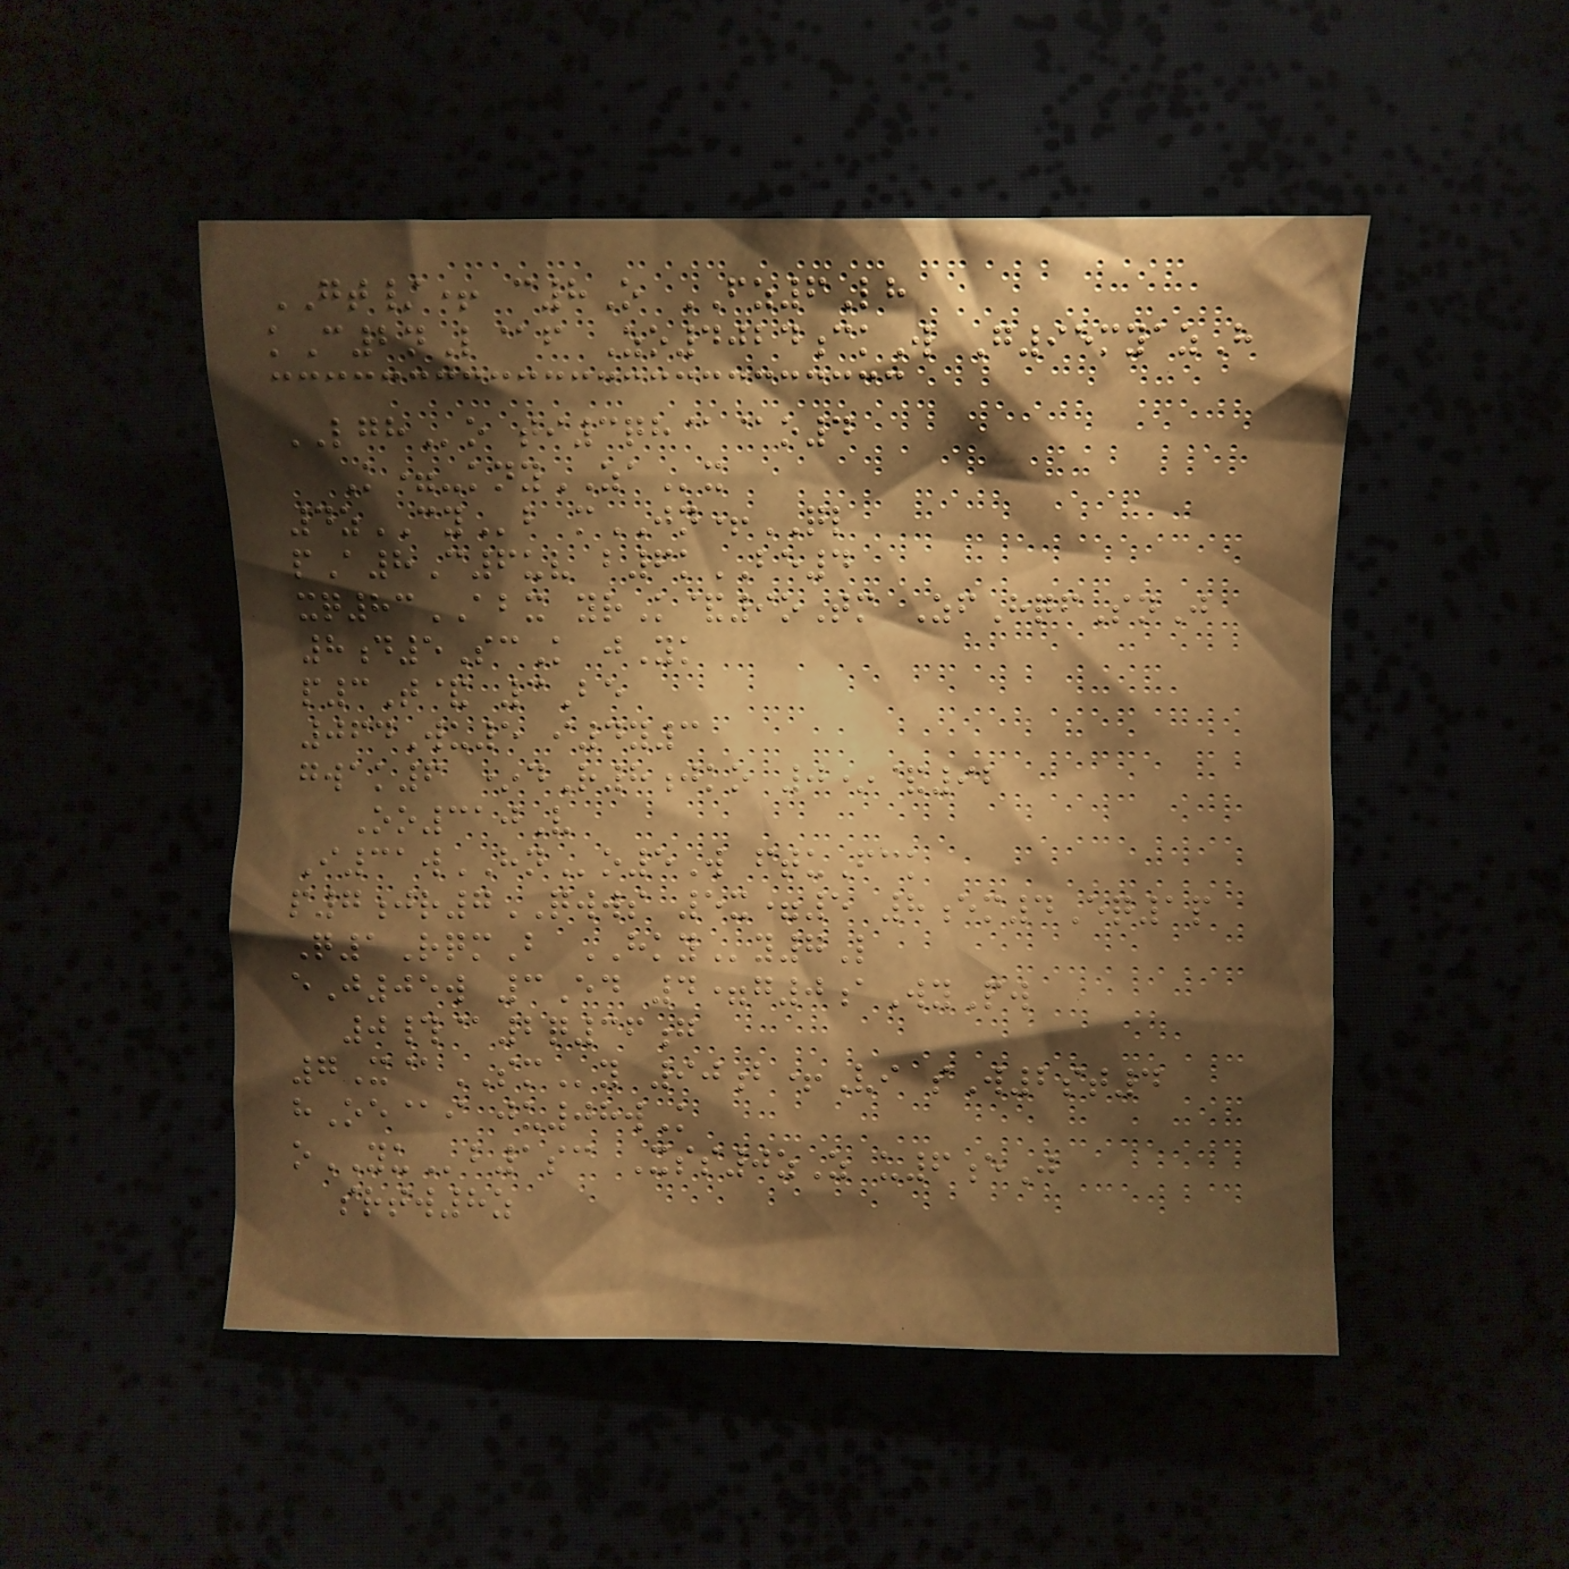GT/+ c8O FZ6Lh
kC2nL@f Zo4024ckW G95myazH
LGHo ti3qh@@o4
K=-knyZAx
4zCYb mJN+QL
pA8C6uv b6kBE4
xq83ABX yrK&9oTm ZfHqfSnJ
8d5ScK jYk
p3T& 3Be
064Wu5 i4y3
gwak6 *dR8jko 0*&92
Oo310V
I31wHNo5W ftuFck
p7jr7QWWS 5x=5 8em4Eq1p
Q1RqmB HKYy7L
eJ05w 3Ed 4=g0aWyPw
0#@2q36g
7X@SMy 90b+Vi sW2st4
hOe@i ju08wK
oYUb1sc Xss0zZ u6eJ
srtw8z
